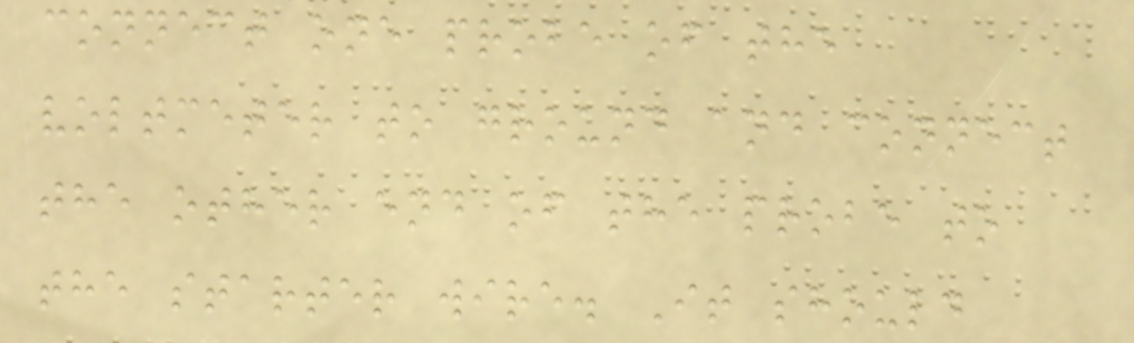connect one probe of the
voltmeter to ground and connect
the other end of the probe to
the starter wire. It should
